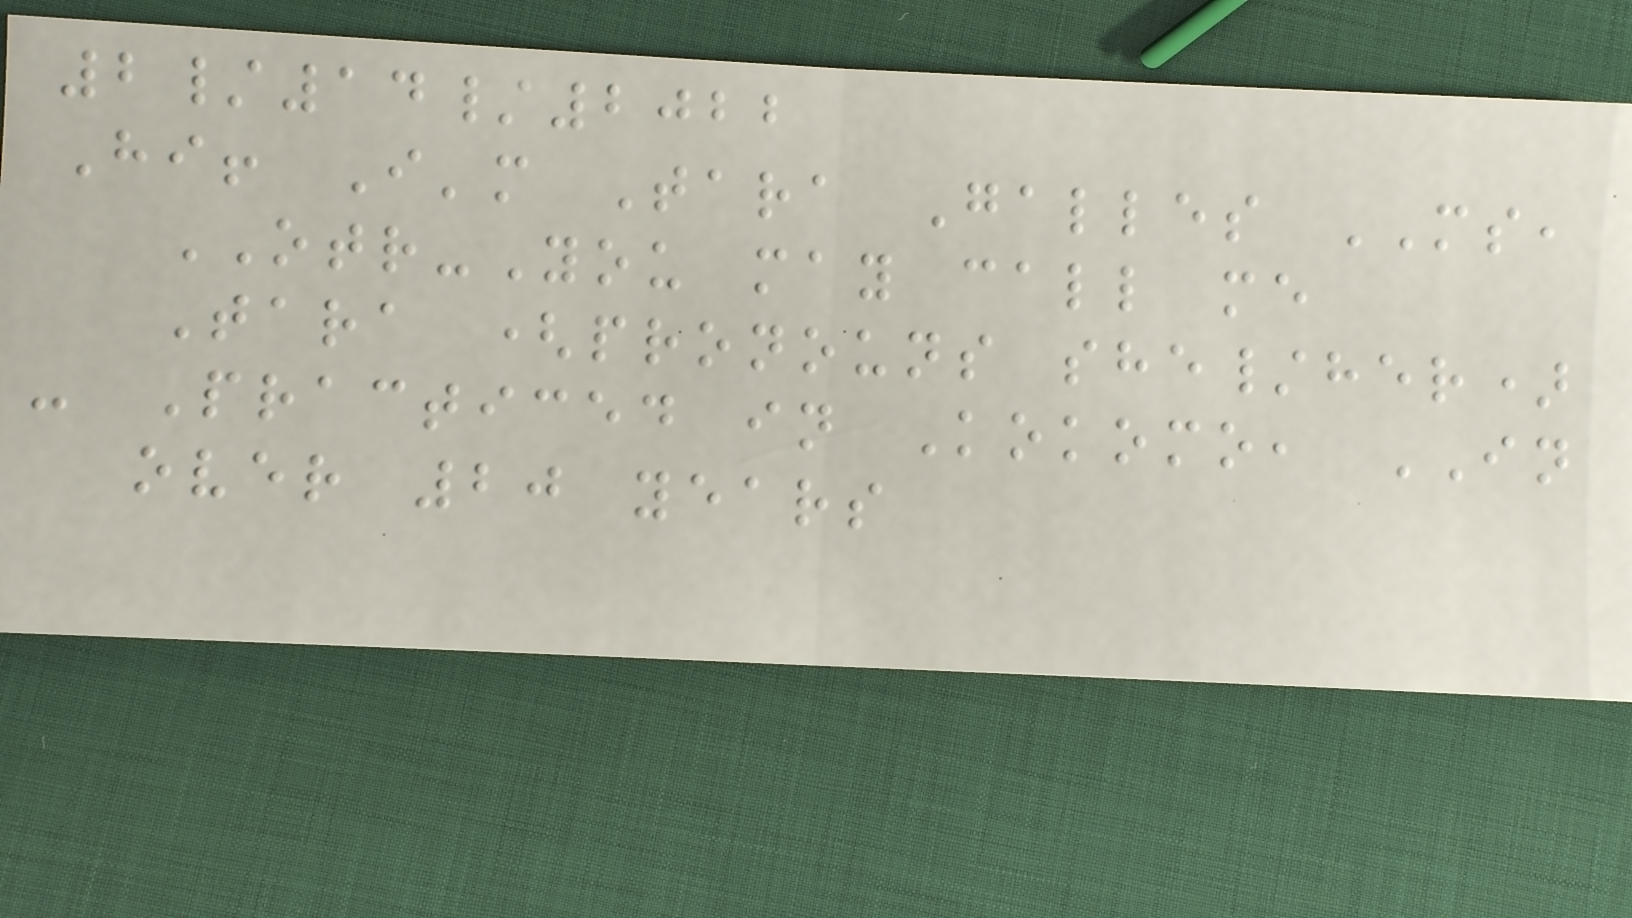2/14/2022
Hi! I'm Tara Galles MS,
OTR-You may call me
Tara (pronouns she/her)
- Practiced in Kokomo, IN
over 20 years
